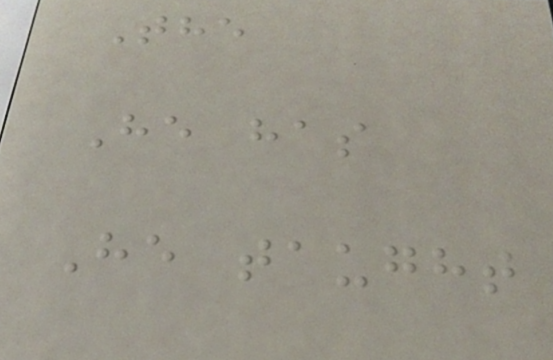The
He has
He taught
